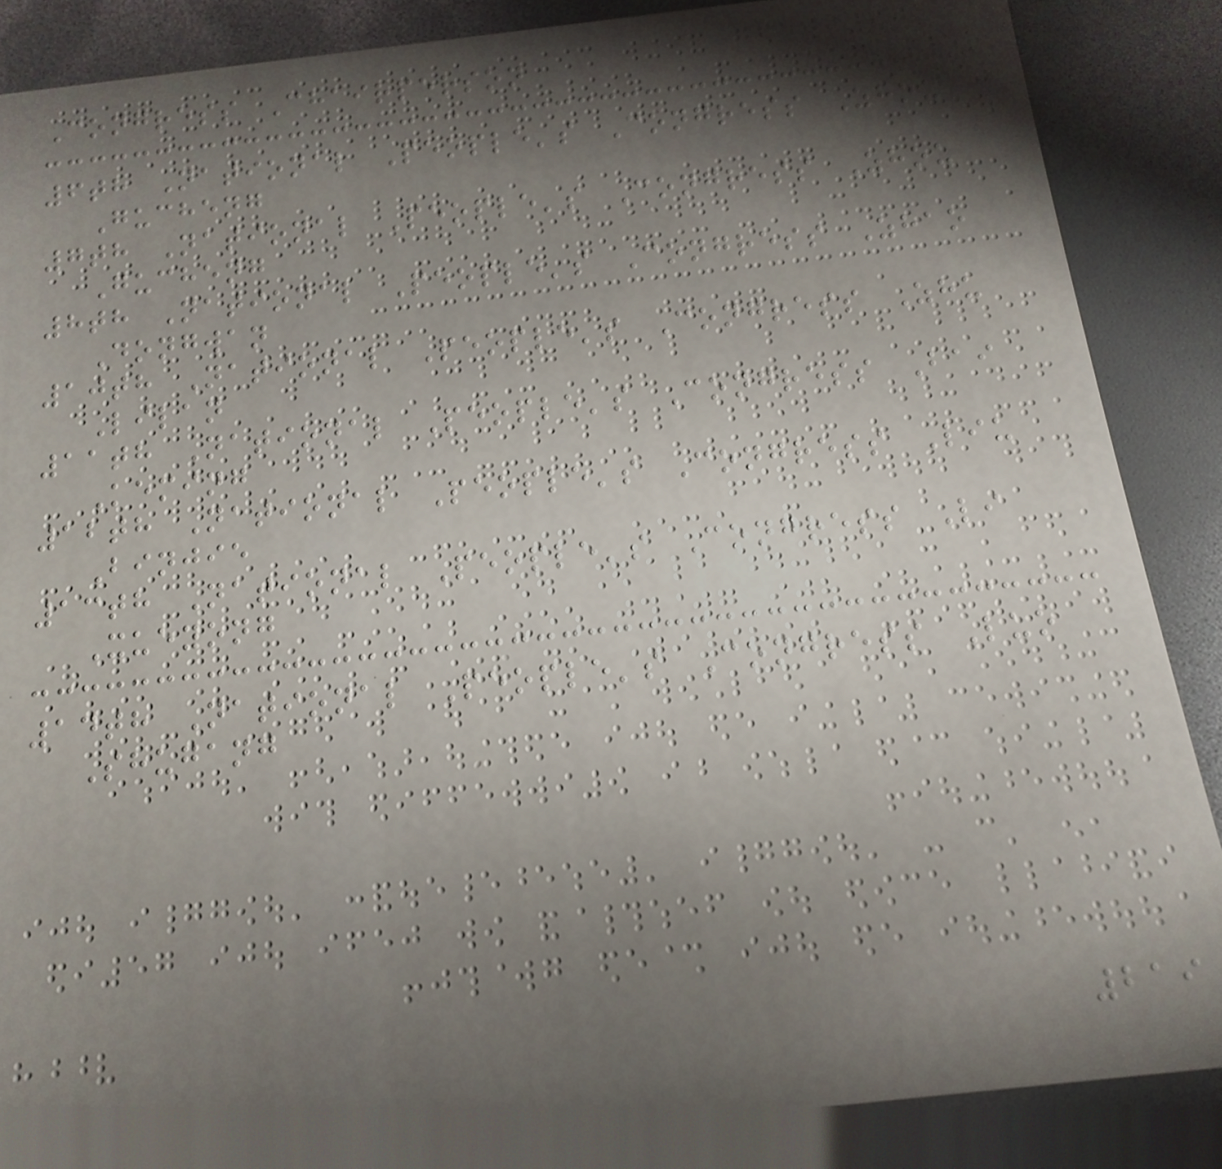Congress Chairperson
6th National People's Congress Zhou
Gucheng
7th National People's Congress Zhou
Gucheng
8th National People's Congress Zhao
Dongwan
10th National People's Congress Zhu
Lilan
11th National People's Congress Bai
Keming
12th National People's Congress Liu
Binjie
13th National People's Congress Li
Xueyong
14th National People's Congress Luo
Shugang
219
